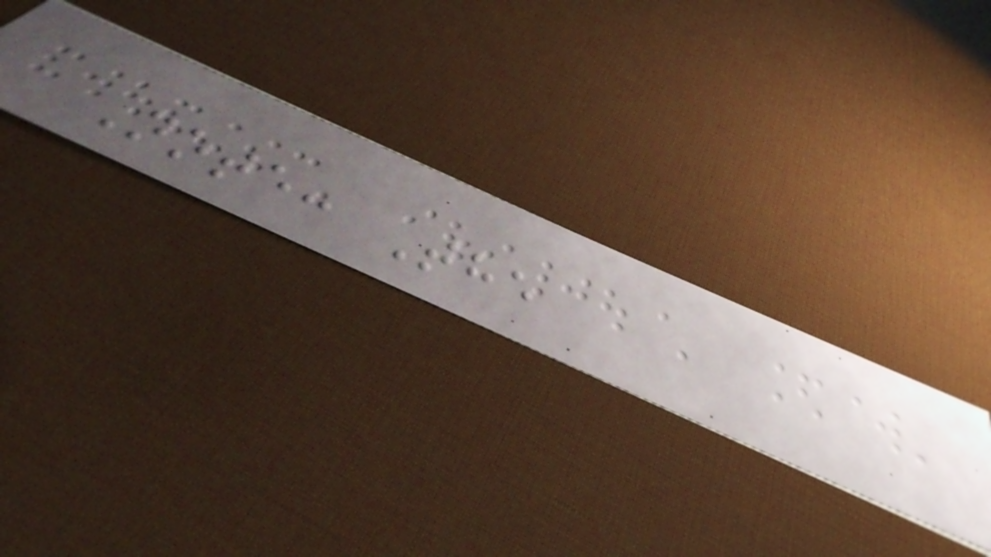Note: The
